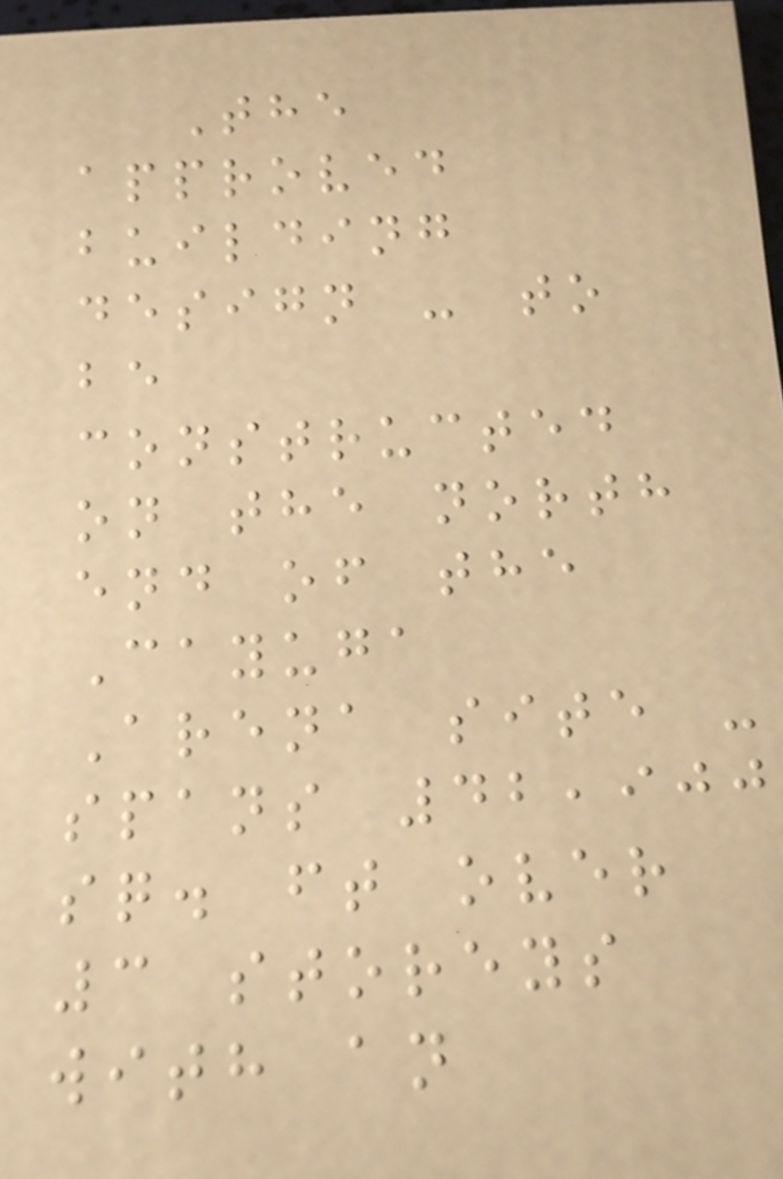The
approved
building
design - to
be
constructed
on the north
end of the
Cayuga
Arena site -
spans 42,900
sq. ft over
3 storeys
with an
